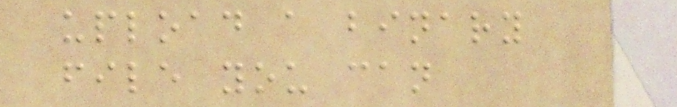upload a binary
file you can
